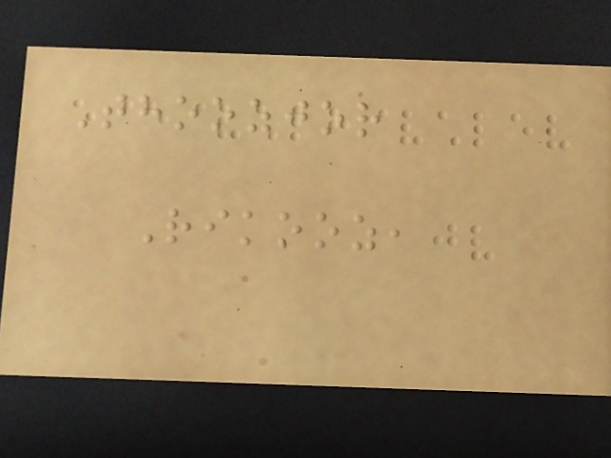Thoozjor
Rikooz,
